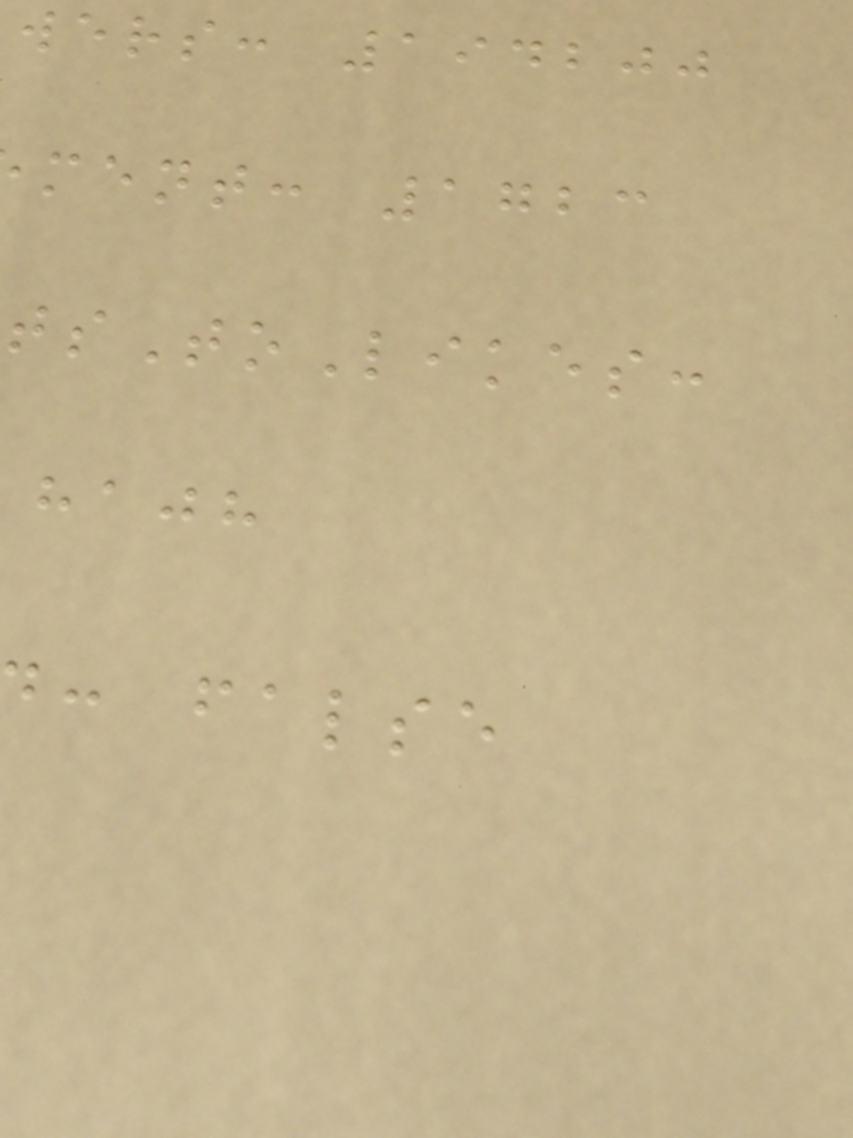wers: 194200
ment: 1723
tsToLikes:
hajh
: false
